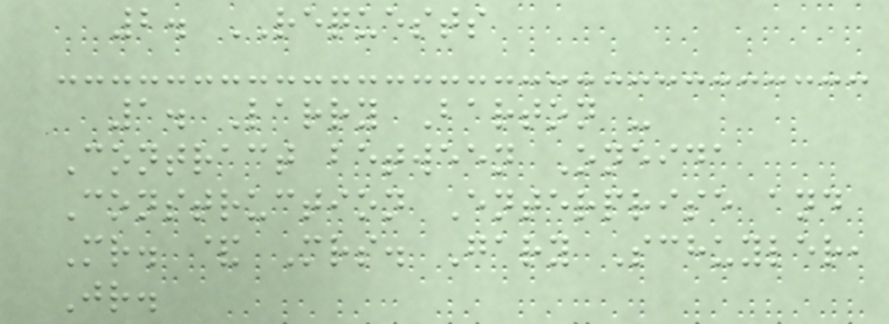2. REQUESTS
1. Larry Barton -
Contract between Oneida
Construction Enterprise and
Mr. & Mrs. Gary Schuyler,
Jr.
